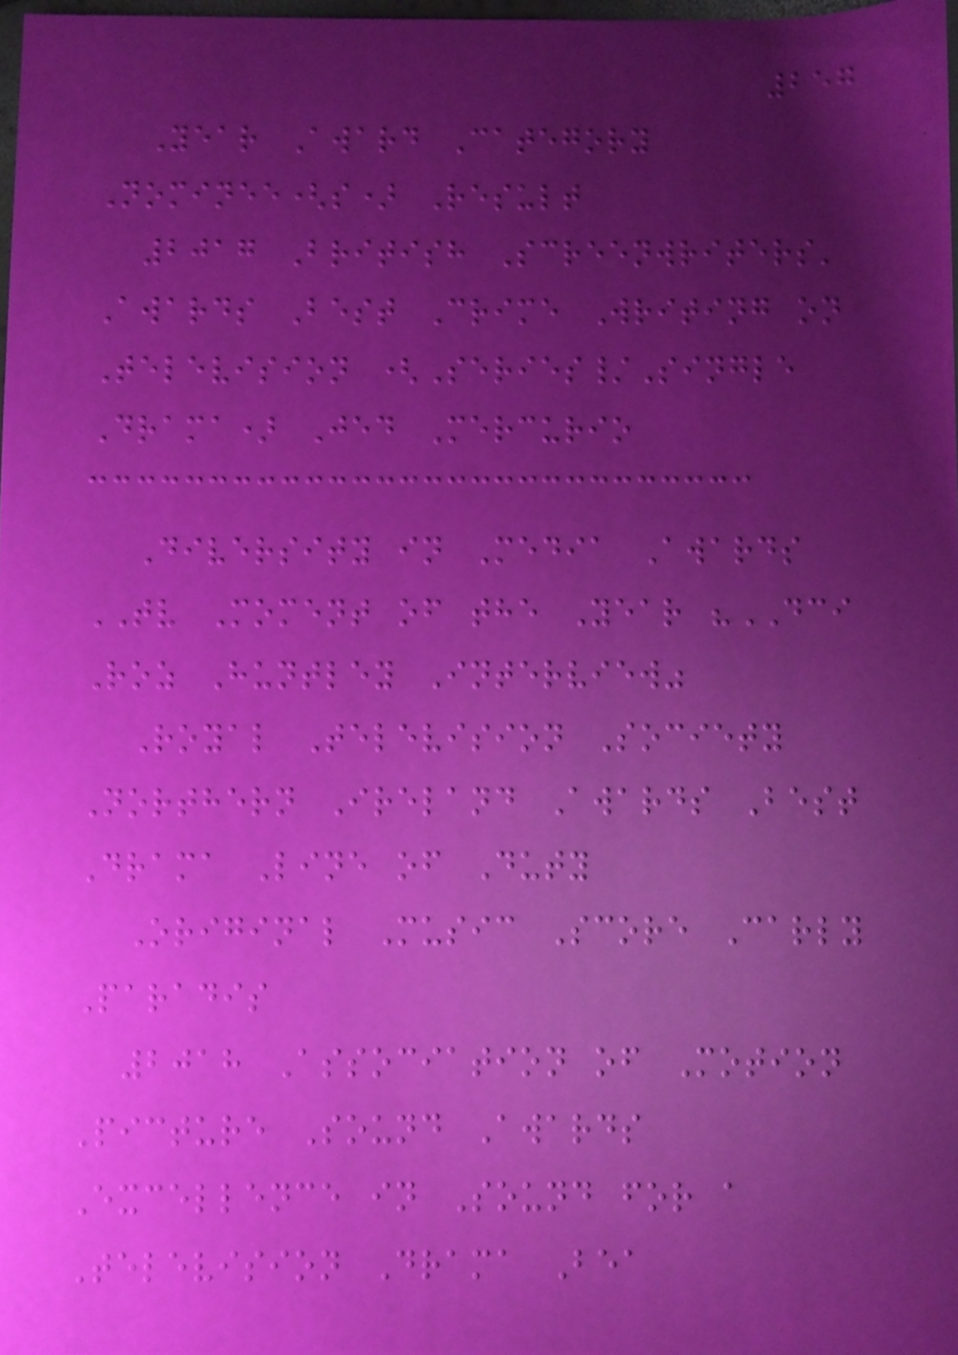257
Year Award Category
Nominee(s) Result
2017 British Screenwriters'
Awards Best Crime Writing on
Television (Series/Single
Drama) Jed Mercurio
Diversity in Media Awards
TV Moment of the Year "DCI
Roz Huntley Interview"
Royal Television Society
Northern Ireland Awards Best
Drama Line of Duty
Original Music Score Carly
Paradis
2018 Association of Motion
Picture Sound Awards
Excellence in Sound for a
Television Drama Bea
